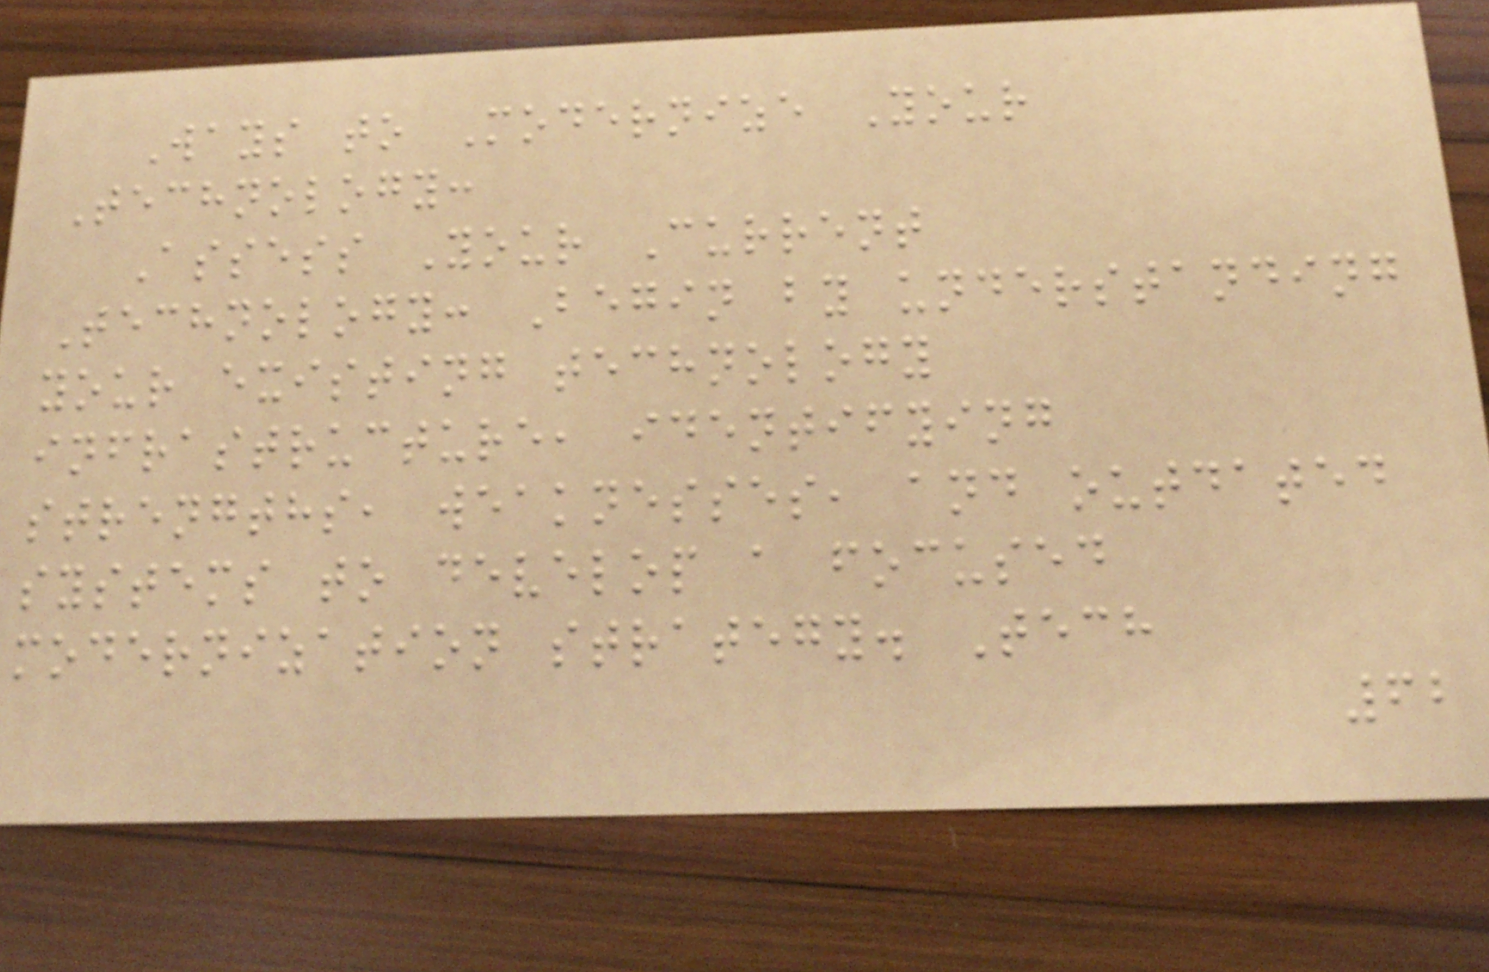Ways to Modernize Your
Technology:
Assess Your Current
Technology: Begin by understanding
your existing technology
infrastructure, identifying
strengths, weaknesses, and outdated
systems to develop a focused
modernization strategy. Tech
62
